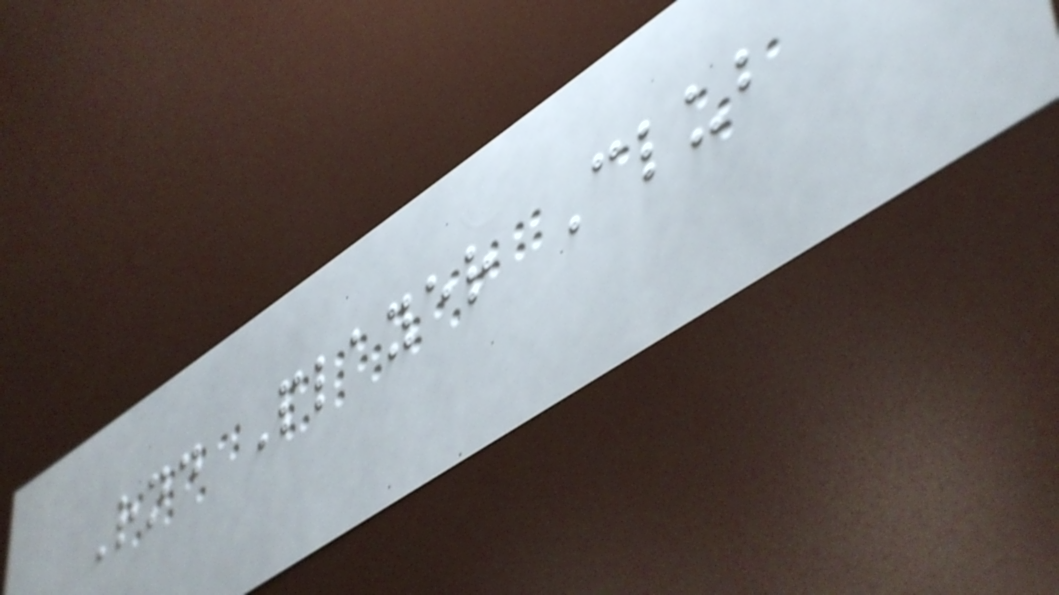Rnd Player Club
